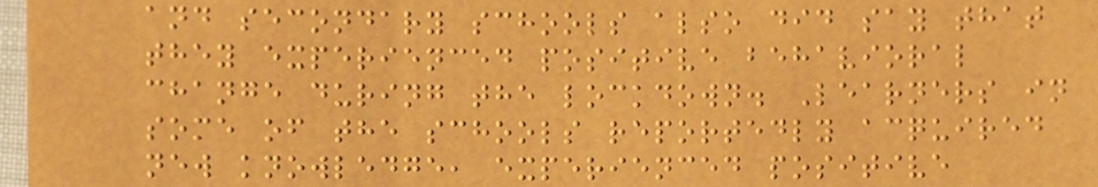and secondary schools also did say that
they experienced positive behavioral
change during the lockdown. Learners in
some of the schools reportedly acquired
new knowledge, experienced positive
